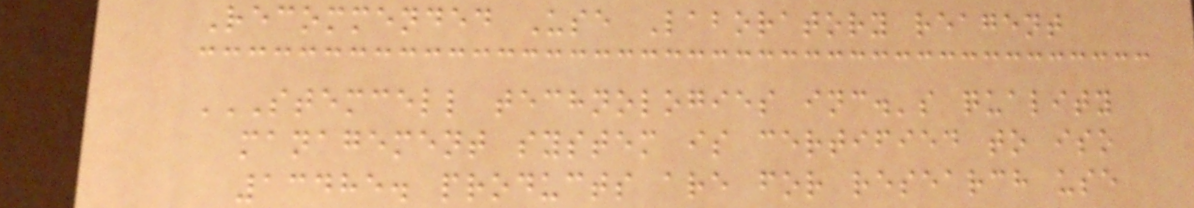Recommended Use Laboratory reagent
STEMCELL TECHNOLOGIES INC.'S QUALITY
MANAGEMENT SYSTEM IS CERTIFIED TO ISO
13485. PRODUCTS ARE FOR RESEARCH USE
